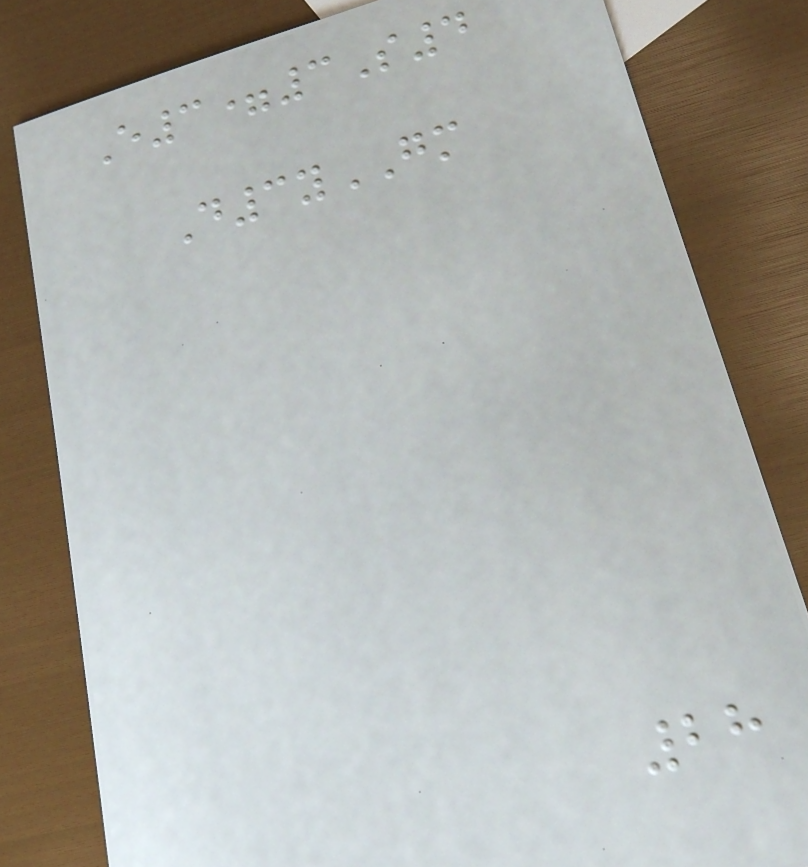E3=3S4
D3yGM
28
